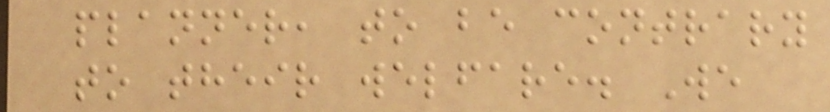planner, to be contrary
to their welfare. We
